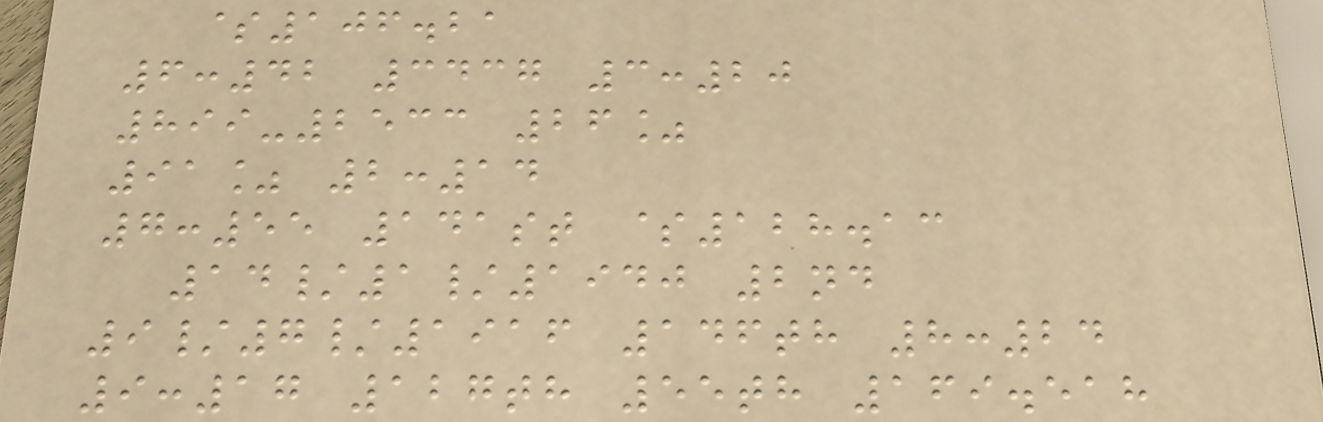$106.21
6:42 3437 3:20
899-2533 26%
91% 2:14
7:55 141st $128.13
14/1/1940 2nd
9/7/1916 146th 8:24
9:17 127th 55th 169.518
